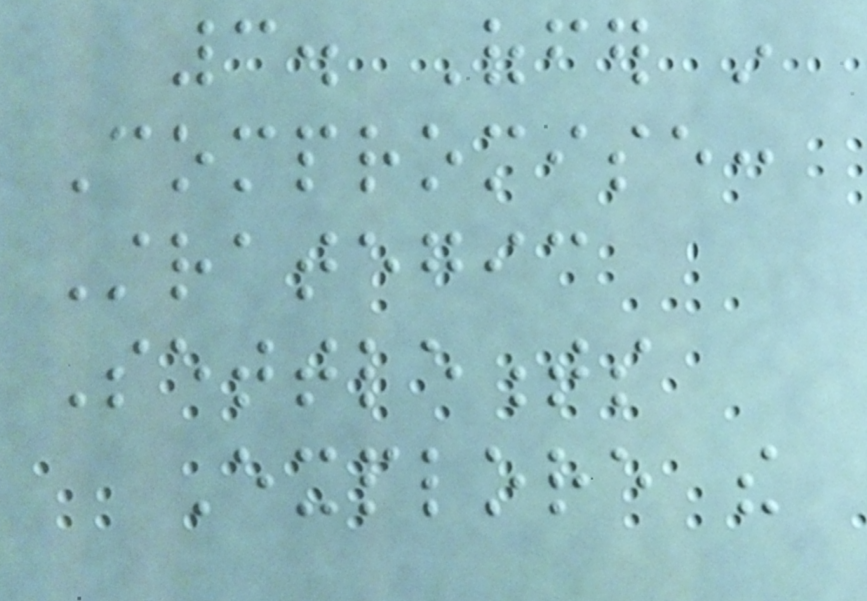3. Offer in
Compromise:
Strategic
Settlements
Explore the
